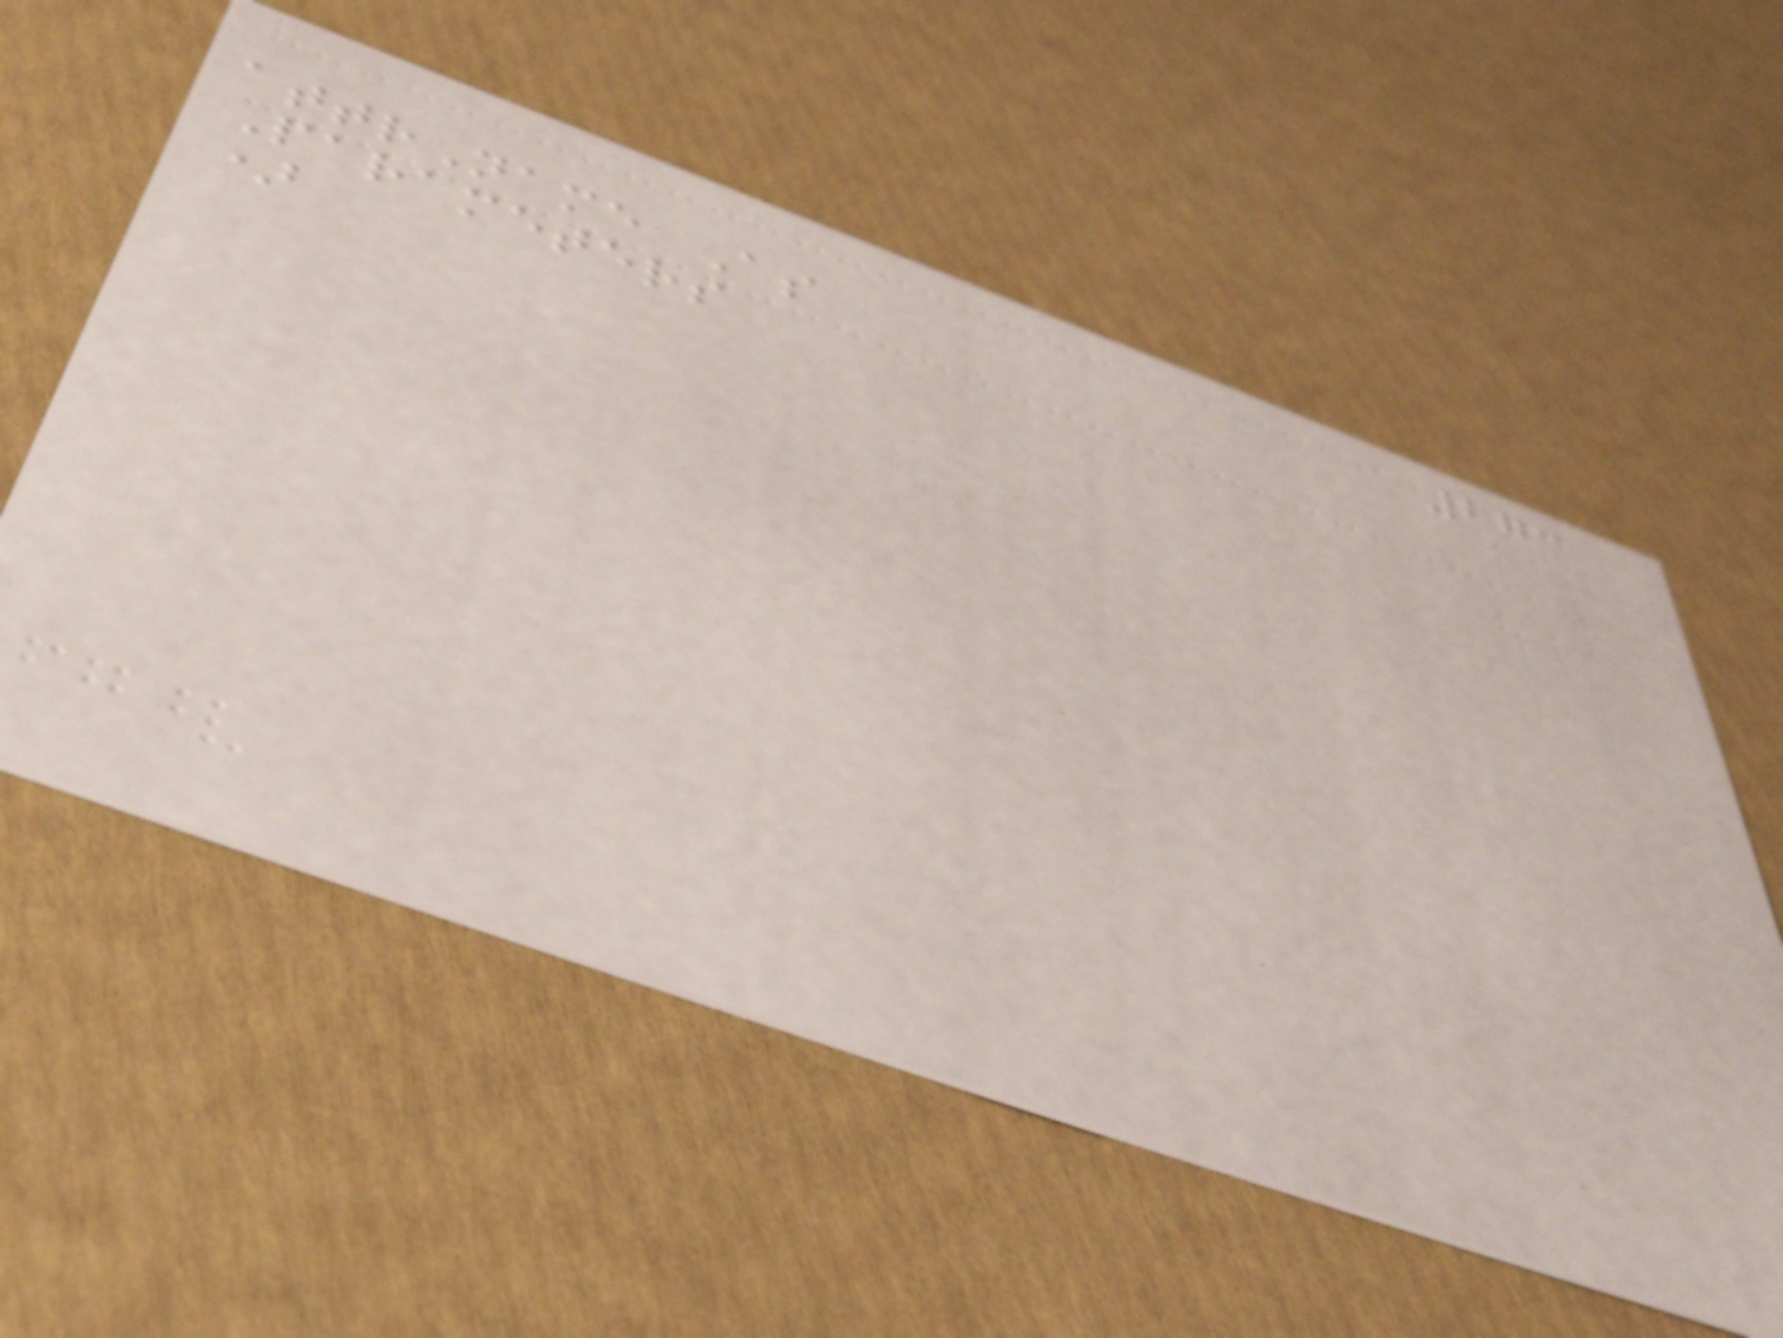273
attrName As
Parameters
)
